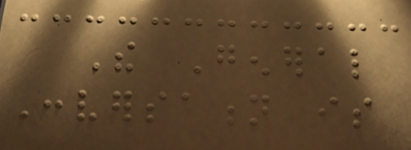The General
Conversation is
